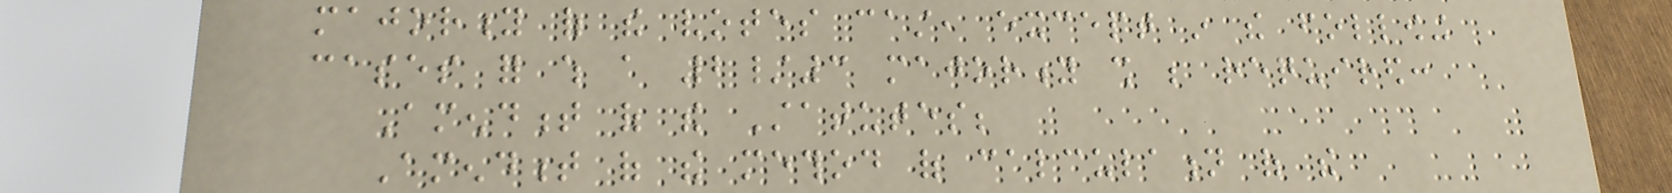majority of the votes cast, except in the following
cases for which a 2/3 majority shall be required:
Amendment of the Statutes;
Amendment of the method of calculation of the
